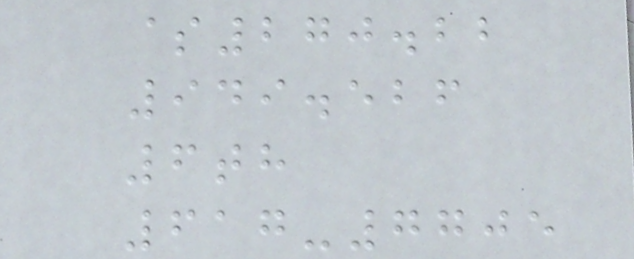$270.22
949.526
6th
617-7705
